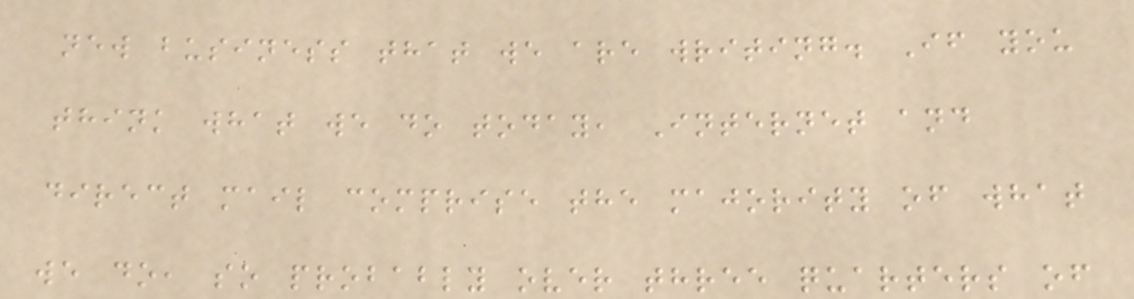new business that we are writing. If you
think what we do today, Internet and
direct mail comprise the majority of what
we do, so probably over three quarters of
